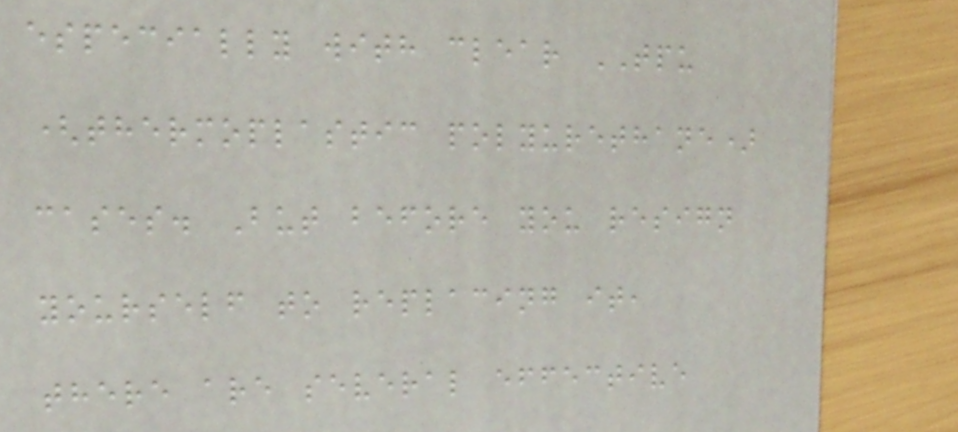especially with clear TPU
(thermoplastic polyurethane)
cases. But before you resign
yourself to replacing it,
there are several effective
